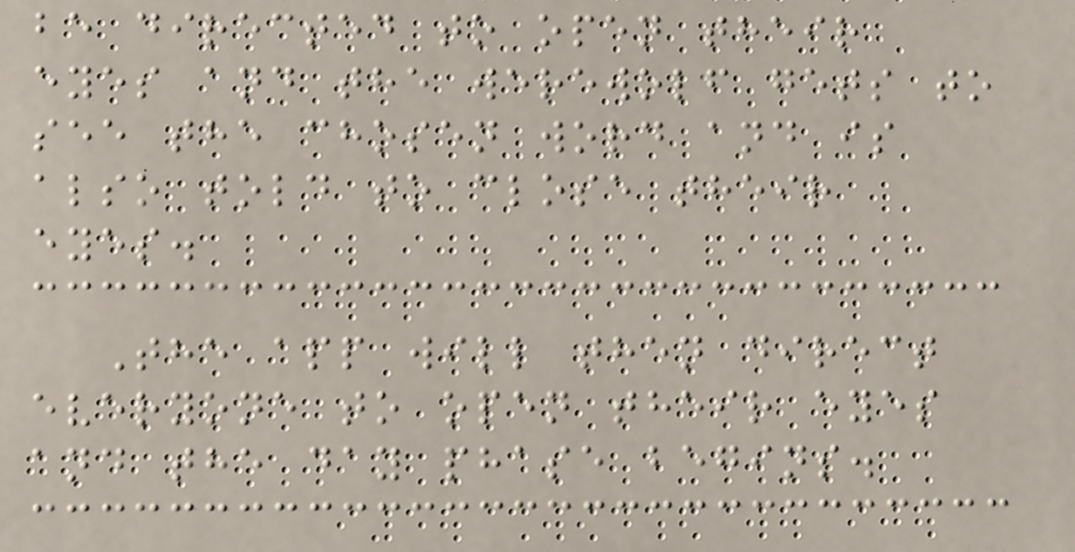be directed to open their
eyes and the werewolf gets to
see the chosen word and is
also told to close their
eyes.
The app will then direct
everyone to open their eyes
and the day phase begins.
